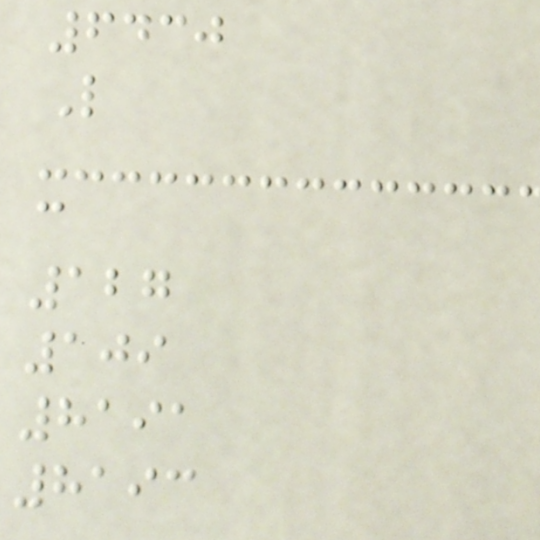6430
L
c
127
109
8191
8193
